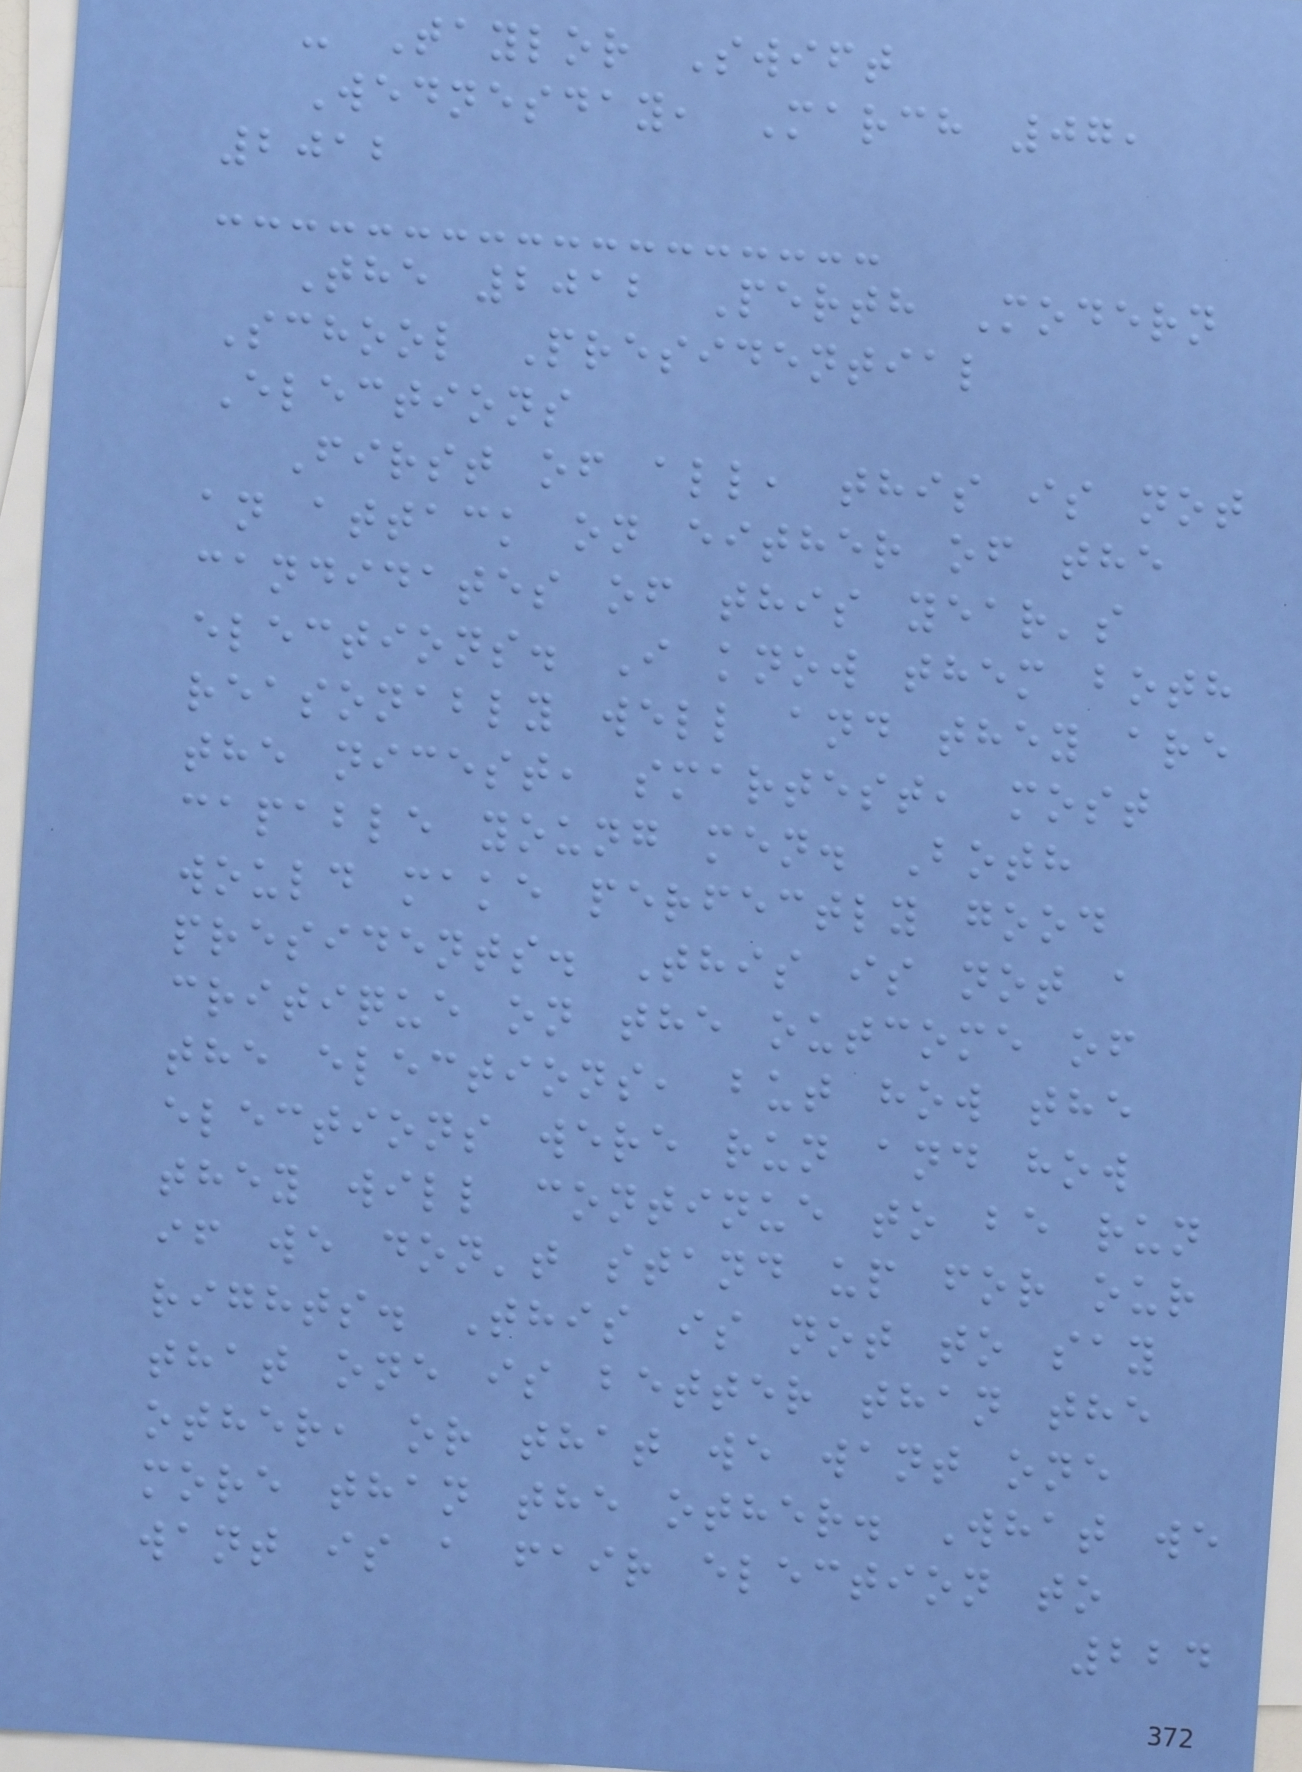- Taylor Swift
Wednesday, March 07,
2012
The 2012 Perth Modern
School Presidential
Elections
First of all, this is not
an attack on either of the
candidates of this year's
elections. I know them both
reasonably well and they are
the nicest, smartest, most
capable young men. Both
would make perfectly good
presidents. This is not a
critique on the outcome of
the elections, but how the
elections were run and how
they will continue to be run
if we don't stand up for our
rights. This is not to say
that one is better than the
other, or that we want one
more than the other. What we
want is a fair election to
224
